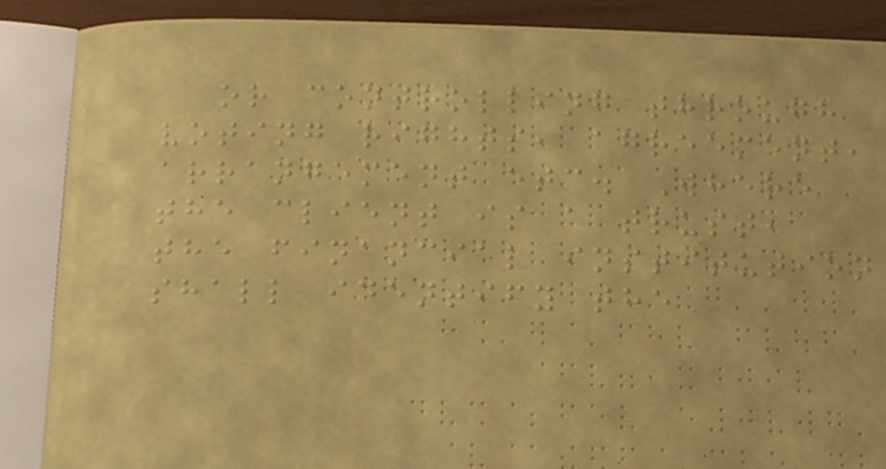or controlling through
voting rights, agreement,
arrangement etc. Where
the client is a trust,
the financial institution
shall identify the
